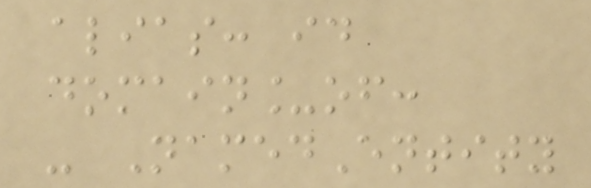alias: id
domain_of:
- NamedEntity
